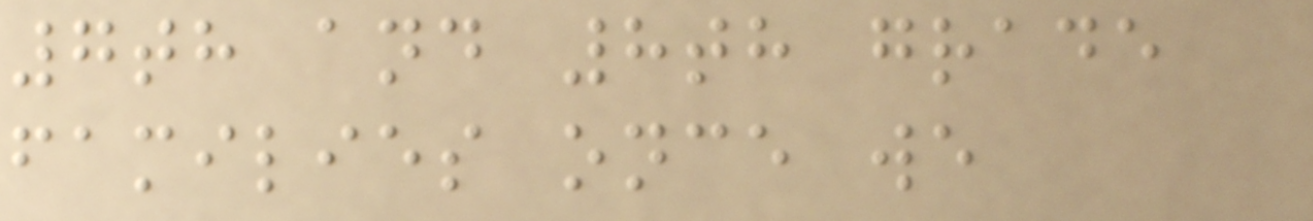7th and 8th grade
families once we
